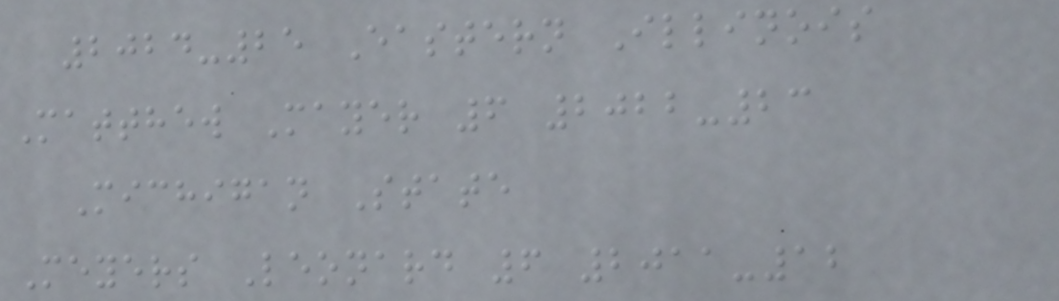2024-25 Eastern Illinois
Matthew Mayer 6 2022-23
Michigan State
Meyers Leonard 6 2011-12
